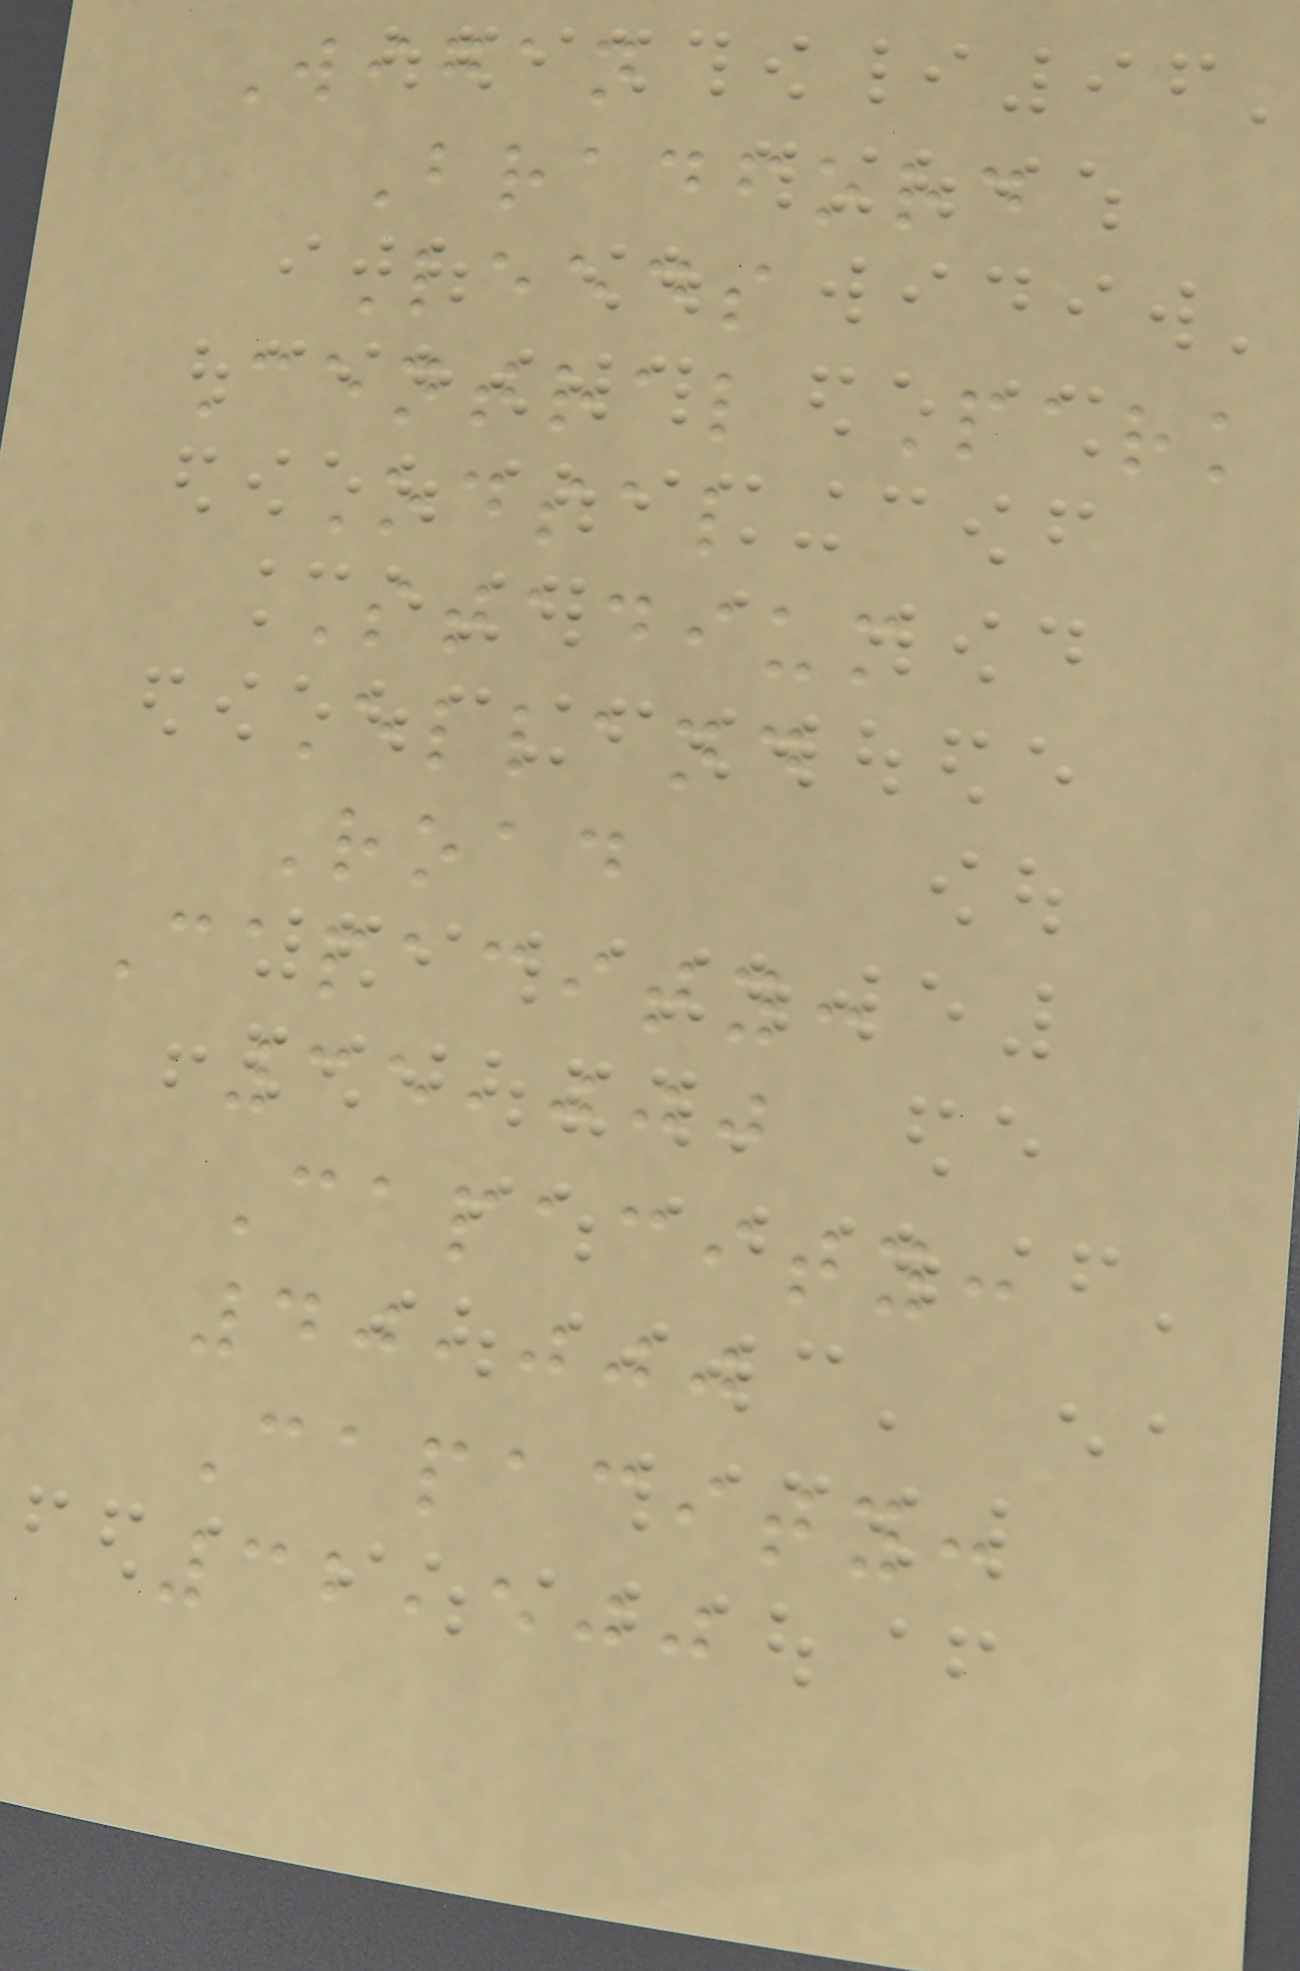Wigan
Bradford
Leeds
Central Park
Odsal
Stadium
Elland
Road
Capacity:
35,000
Capacity:
40,000
Capacity:
32,500
